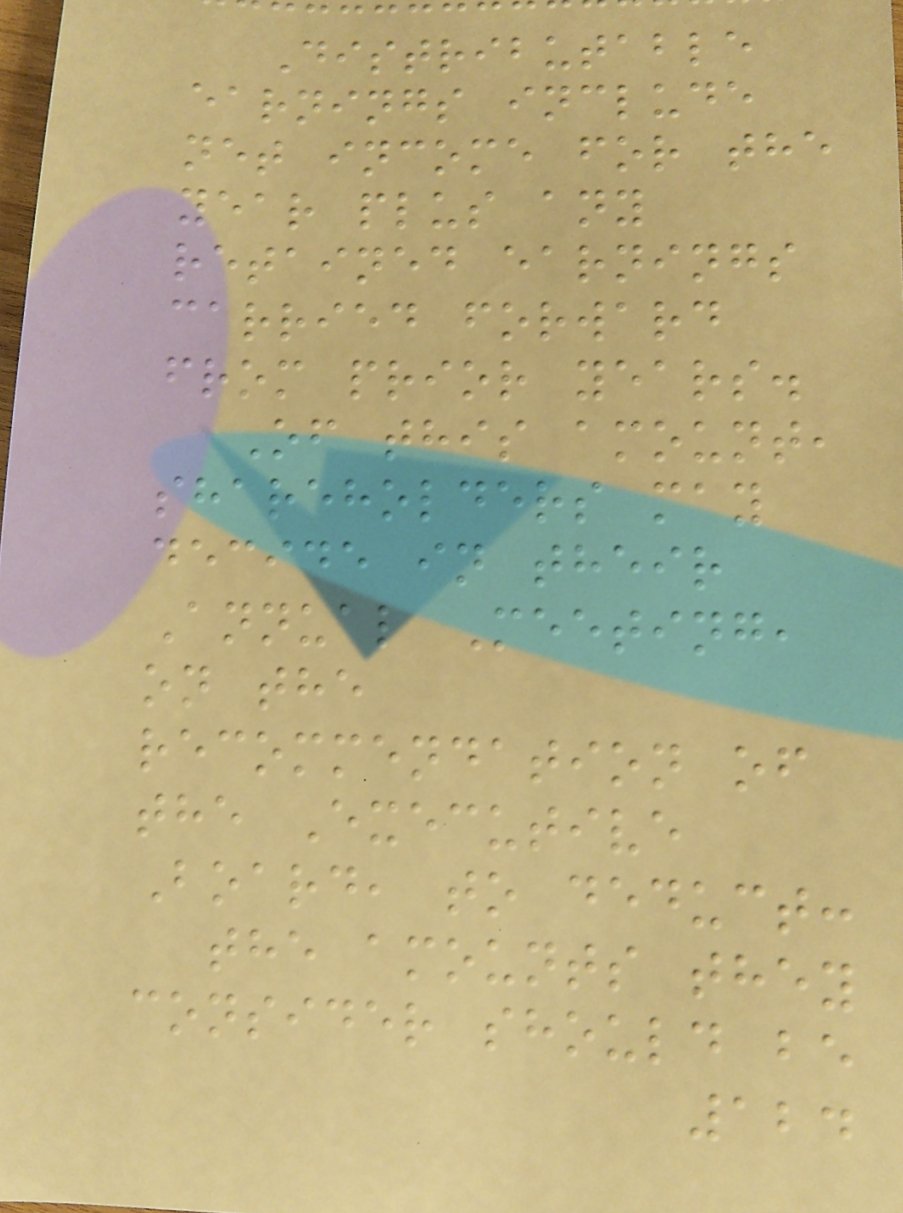Distributable
earnings include
net income for the
year plus any
retained earnings
carried forward
from prior years.
Of this amount,
shareholders may
decide in their
Annual Meeting,
on the
recommendation of
the Executive
Board, to deduct:
the amounts they
consider should be
124
